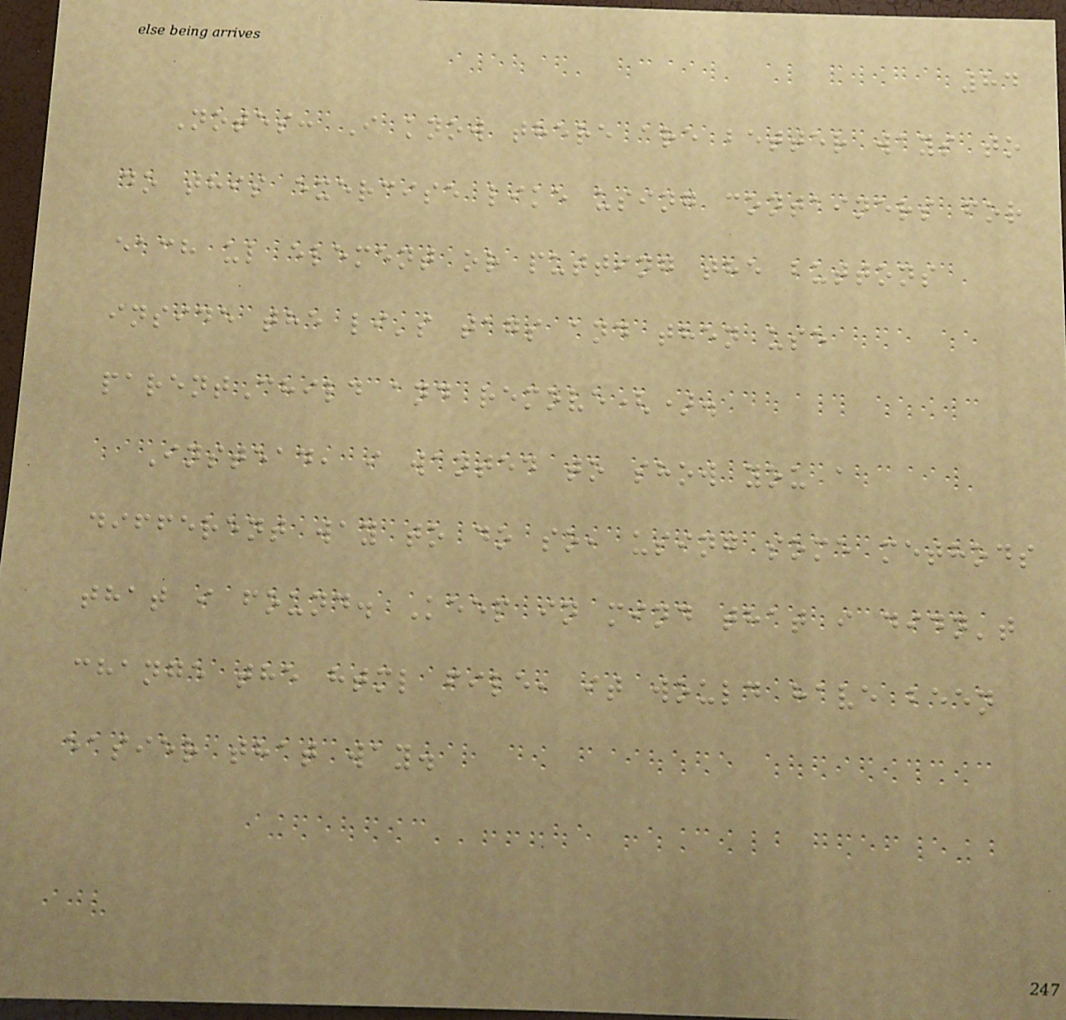84
Notes: I know there are better ways to
do this exercise like using containers for
each ul element or putting the buttons
inside the li's tags and then use
parentChild and remove().
Instead, i wanted to show you a
different way to do so, using some methods
that i found. Keep in mind that i didn't
change the html file, it would have been
easier that way.
